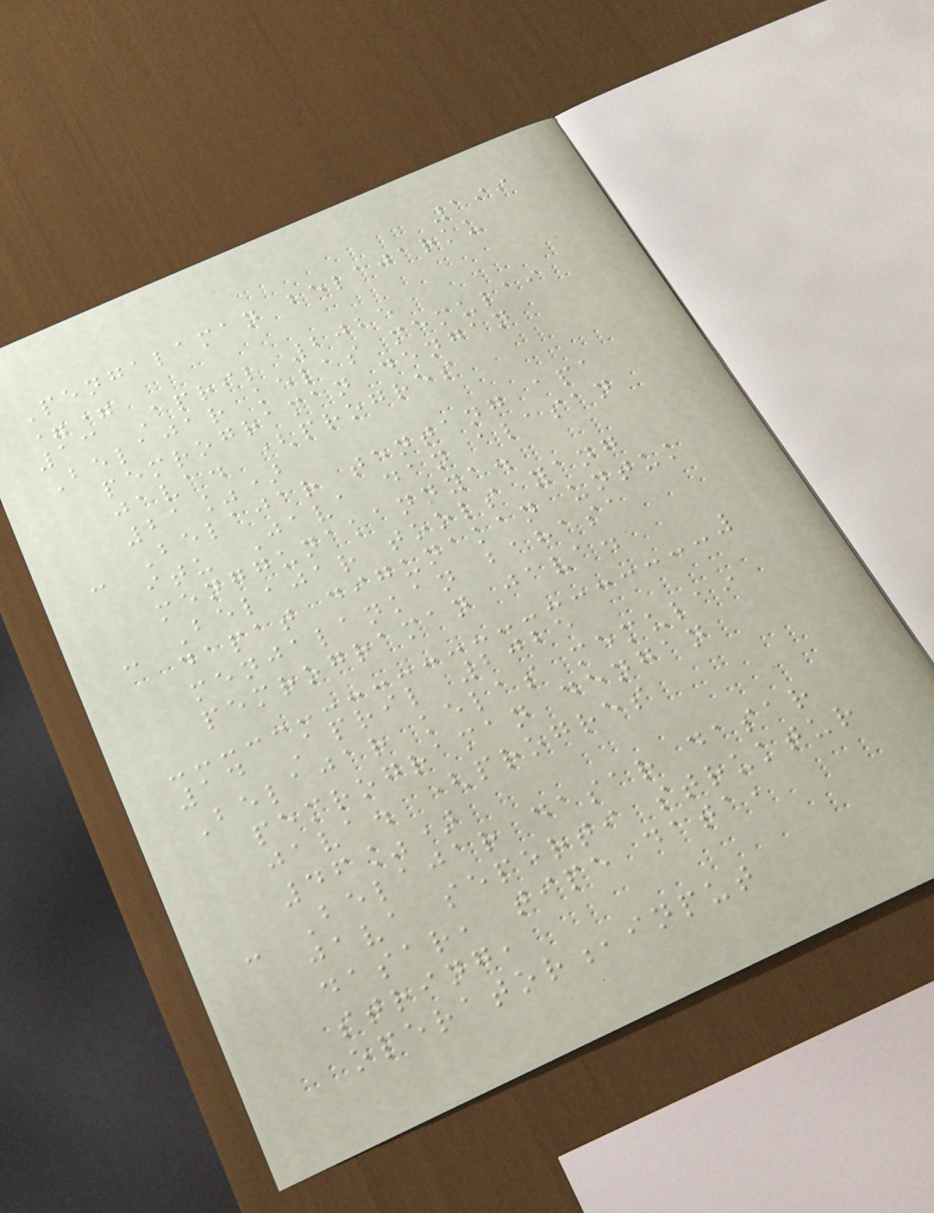199
Pengalaman belajarku
==
13 April 2025
Belajar kelas memulai
pemrograman dengan
java. (progres
21%)
- Belajar tentang apa
itu Java dan alasan
menggunakannya.
- Belajar tools yang
dapat digunakan untuk
menjalankan bahasa
pemrograman java.
14 April 2025
Belajar kelas memulai
pemrograman dengan
java. (progres
46%)
- Belajar dasar dasar
java seperti struktur
dasar, tipe data,
string,
operator,input
